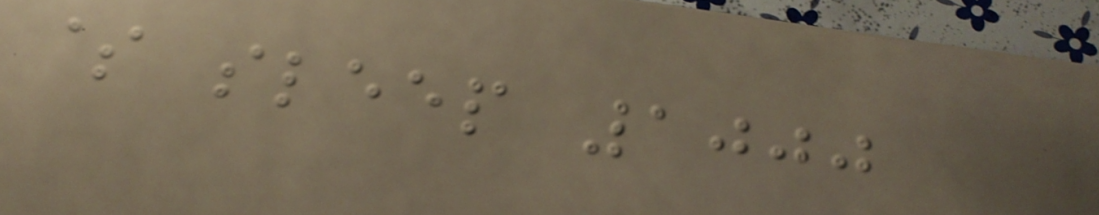$ sleep 1000
